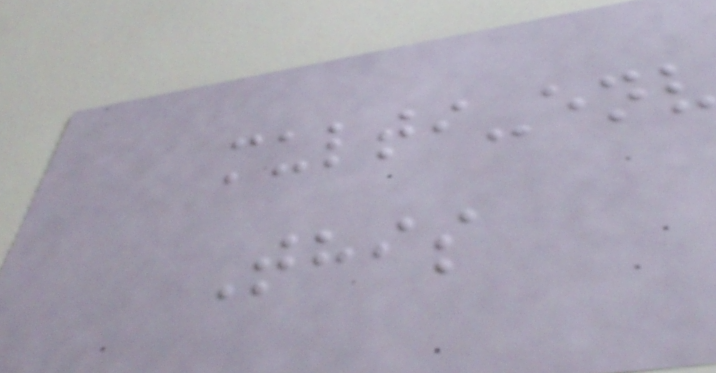multi-env
This
